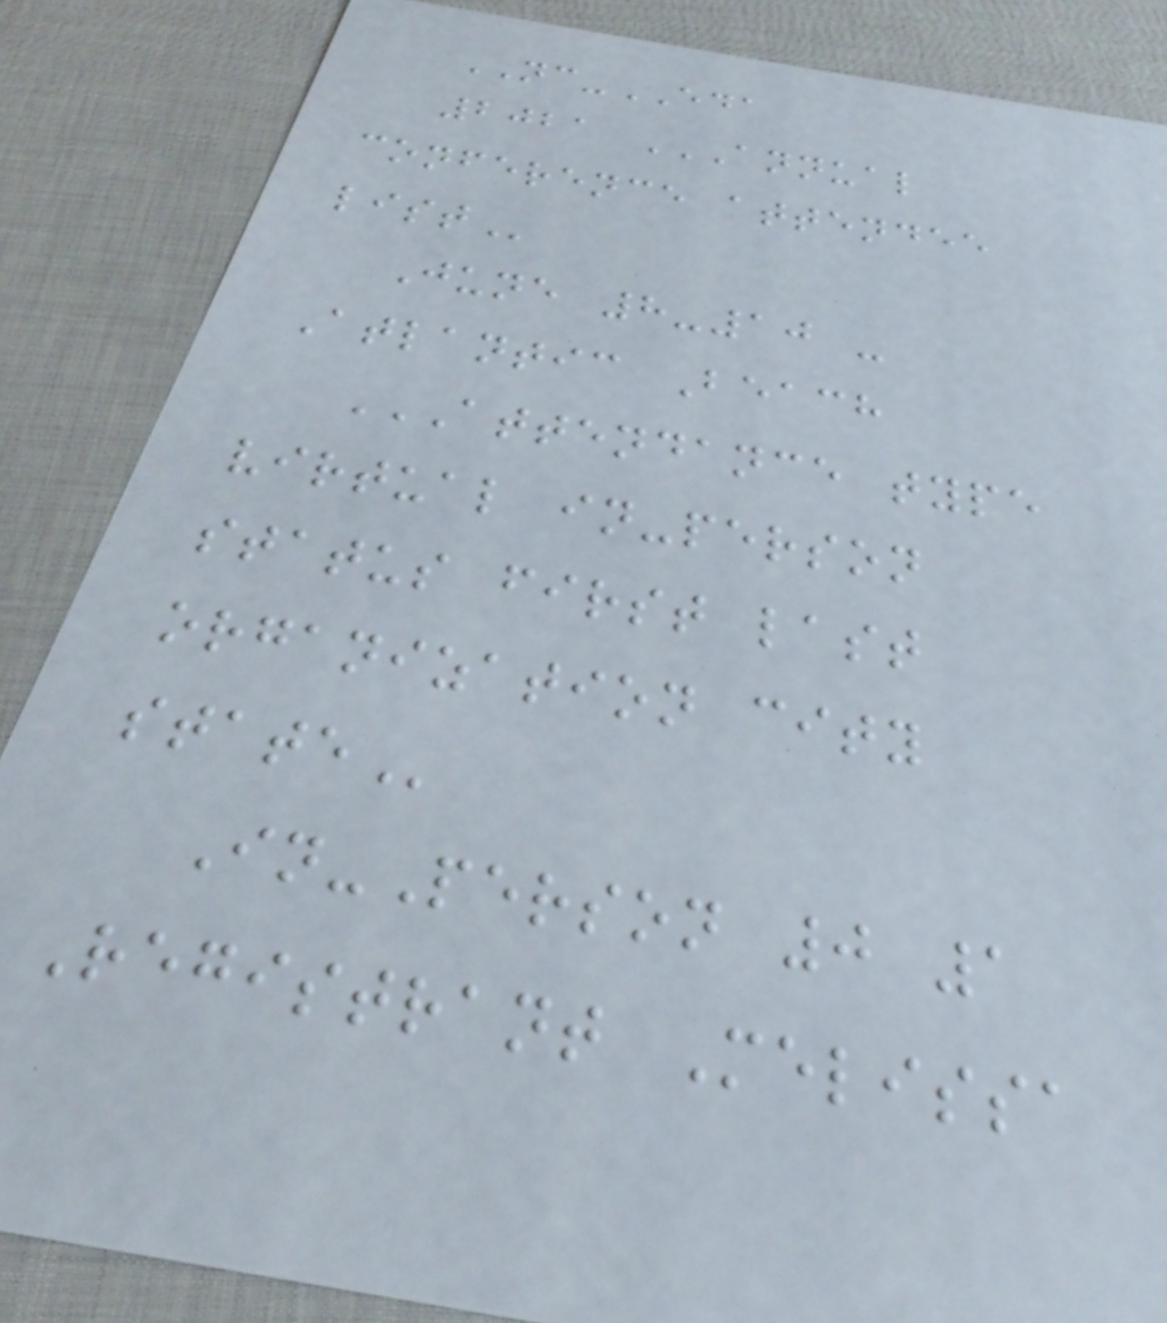NC-EDA
2021 ANNUAL
CONFERENCE ATTENDEE
LIST
June 8-10 -
Atlantic Beach
ATTENDANCE TYPE
VIRTUAL IN-PERSON
STATUS FIRST LAST
ORGANIZATION CITY
STATE
In-Person 0 1
Registrant Melissa
